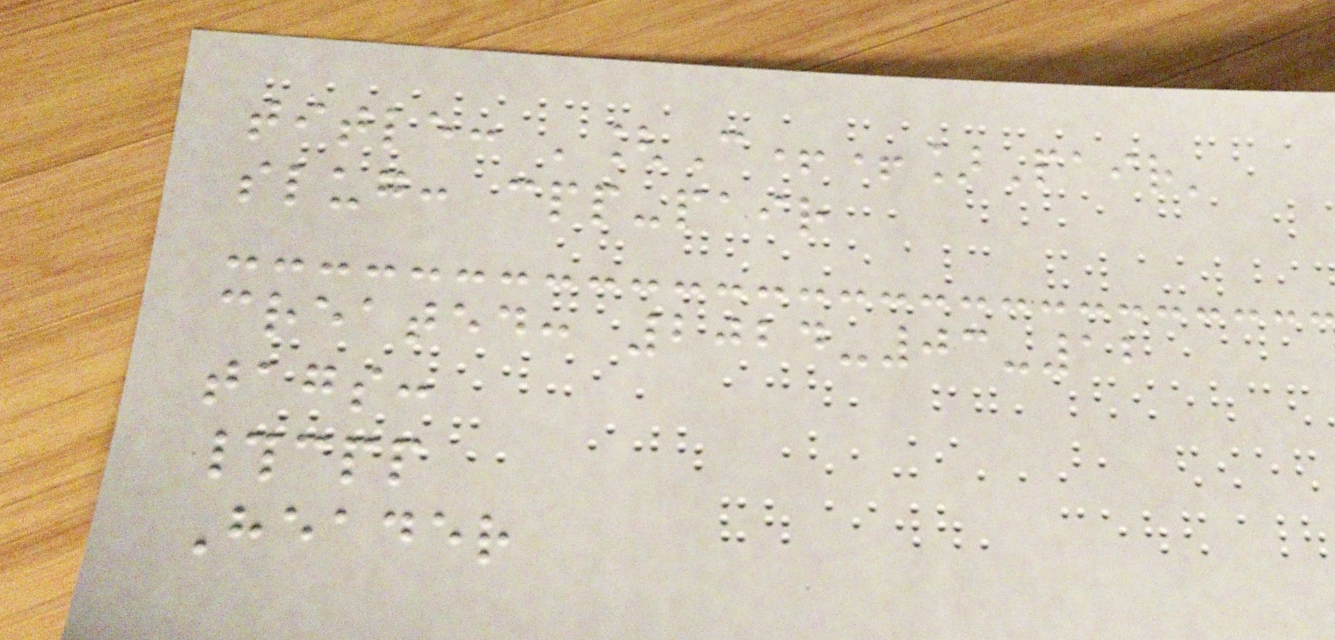title: '[C++]Pair'
slug: cpp-pair
created: 2024-03-12
tags:
#cpp
Header
